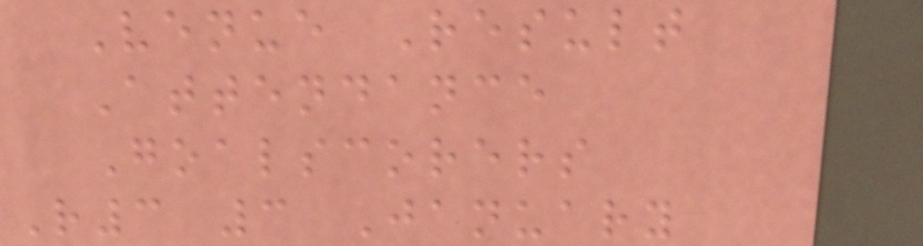Venue Result
Attendance
Goalscorers
R3 3 January
